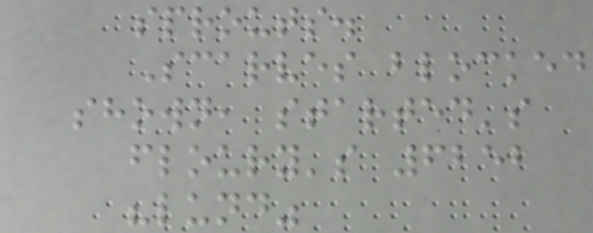sprouts.
Scarves blocked
shown, started's
floury's 6252
"lund"
